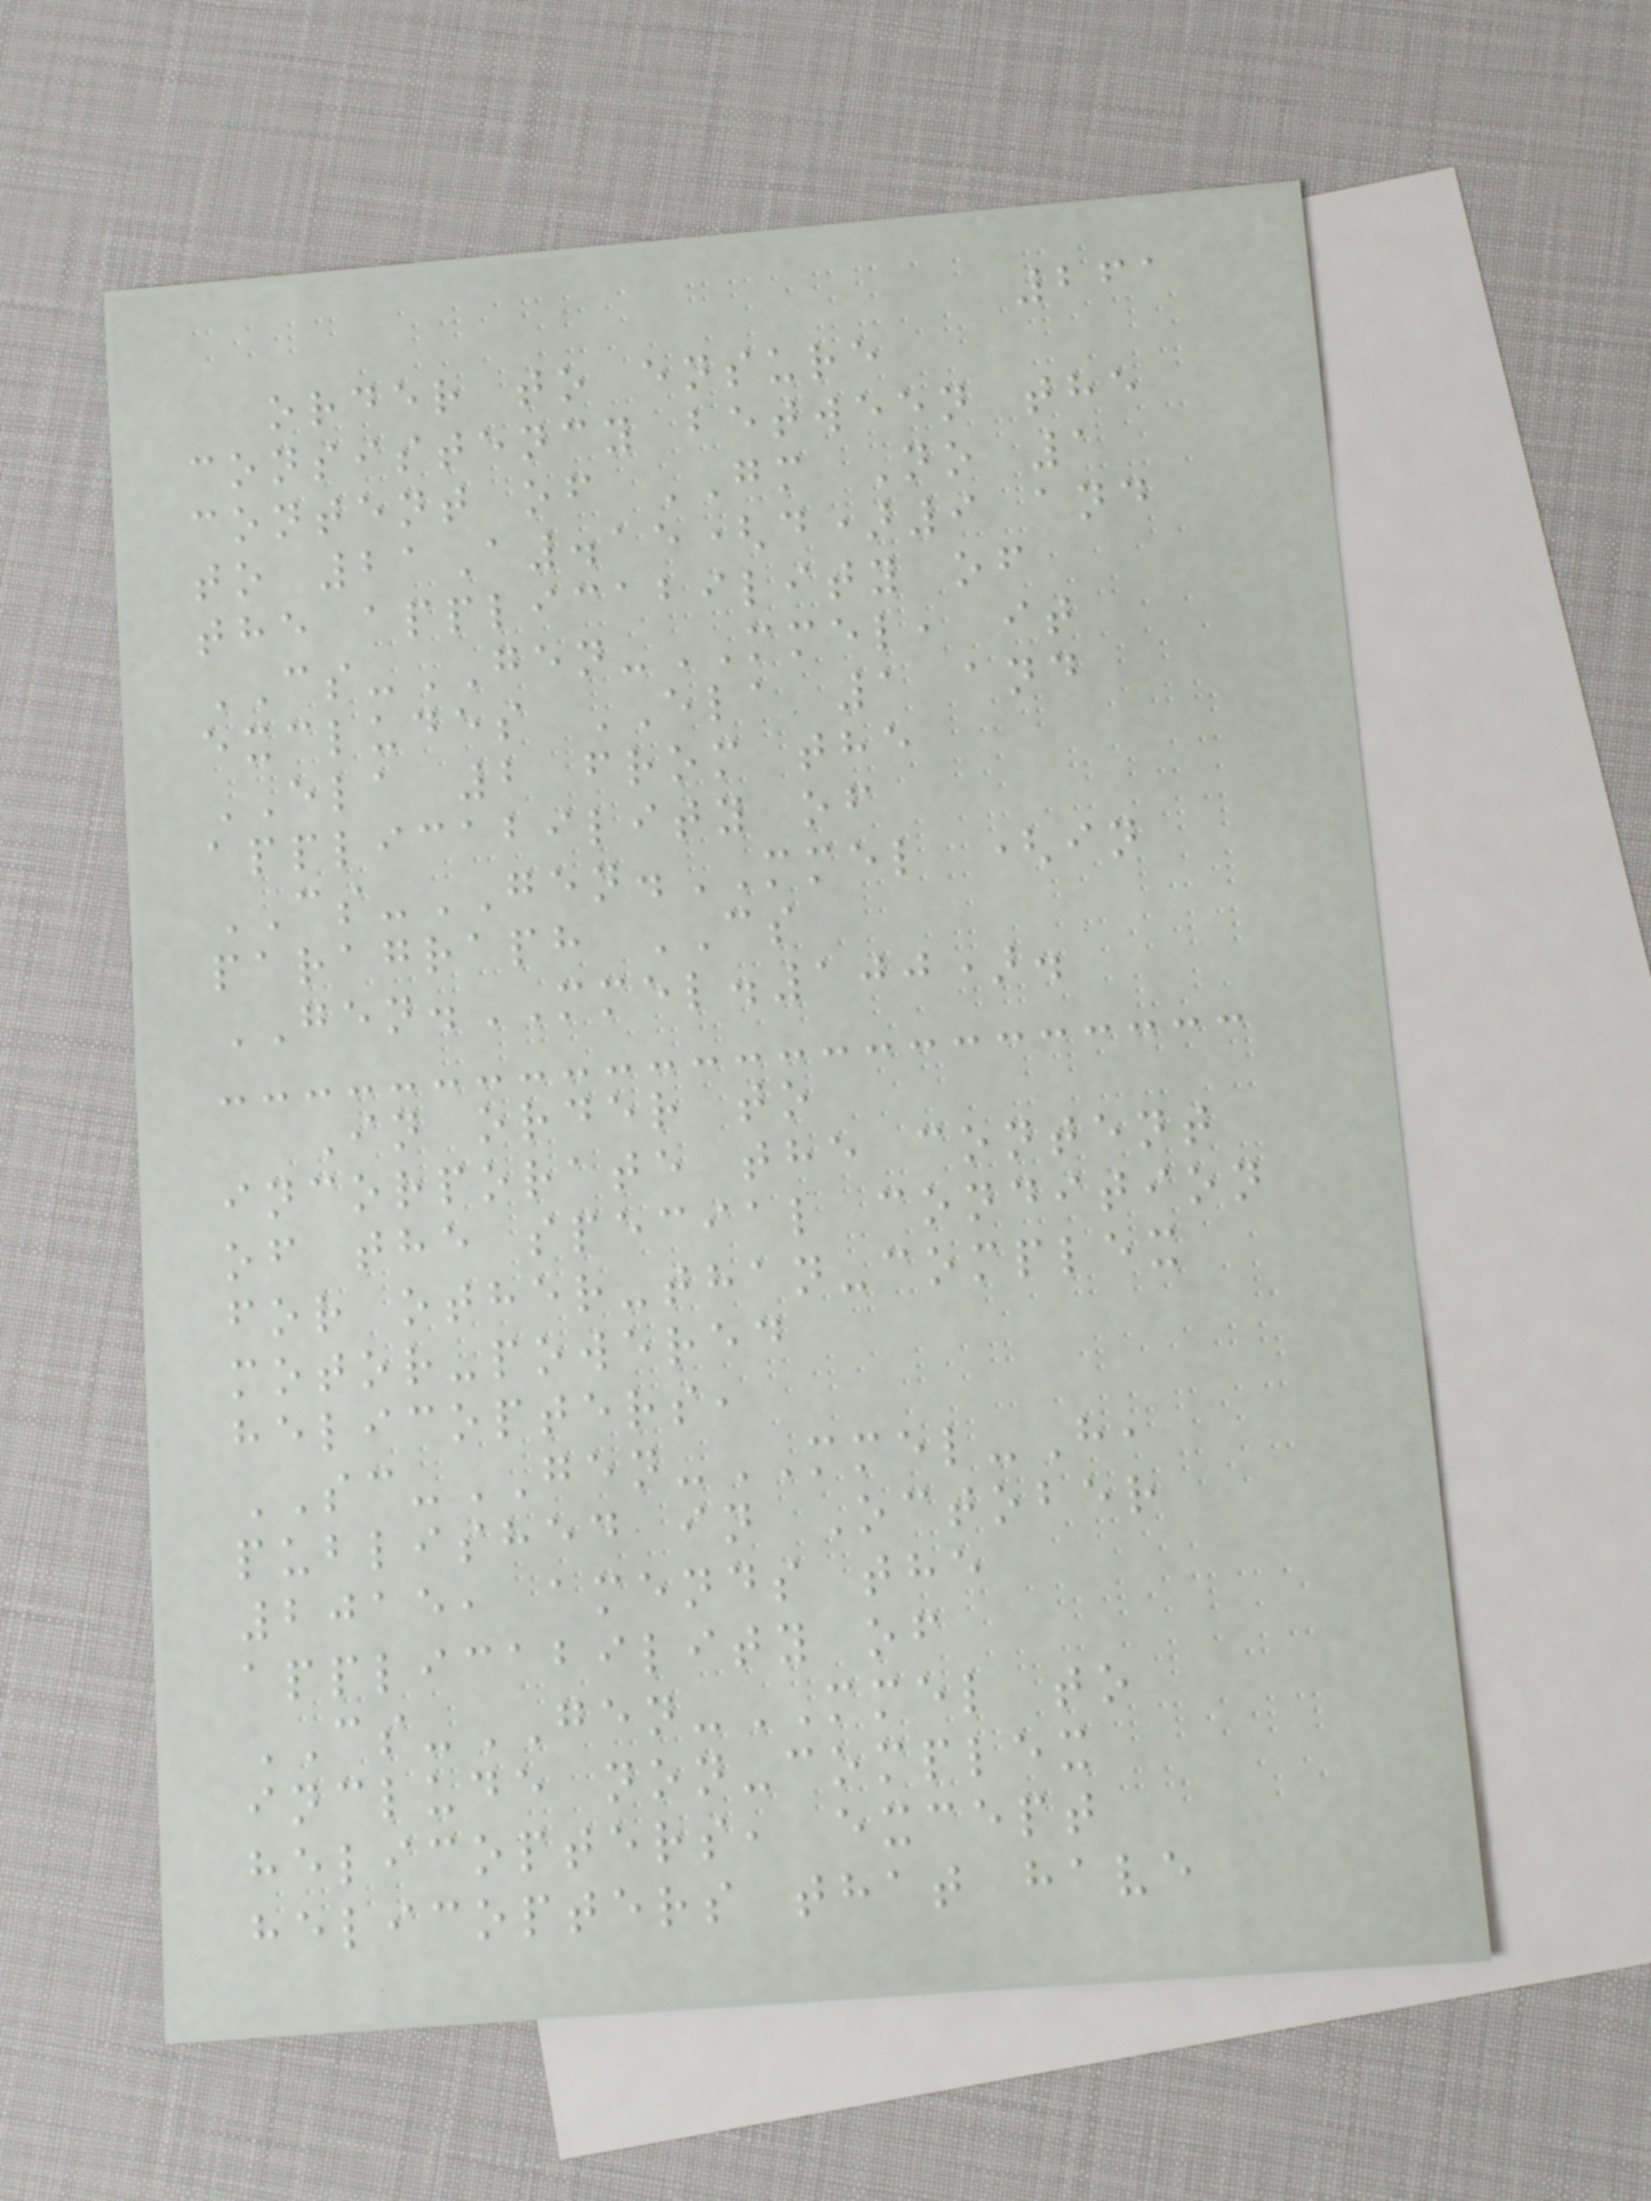261
order to ensure
consistency between the
content of GM No 1
to 21A.15(d)9 and
the applicability of
CS-GEN-MMEL, it
excludes ELA 1 and
ELA 2 from the
applicability of
CS-GEN.MMEL (in
paragraph CS
GEN.MMEL.100).
In order to
incorporate the content
of the special condition
for other-than-complex
motor-powered
helicopters,
SC-GEN-MMEL-H,
published in October
2015, amends the
applicability of
CS-GEN-MMEL to
include non-complex
helicopters, except
helicopters that have
